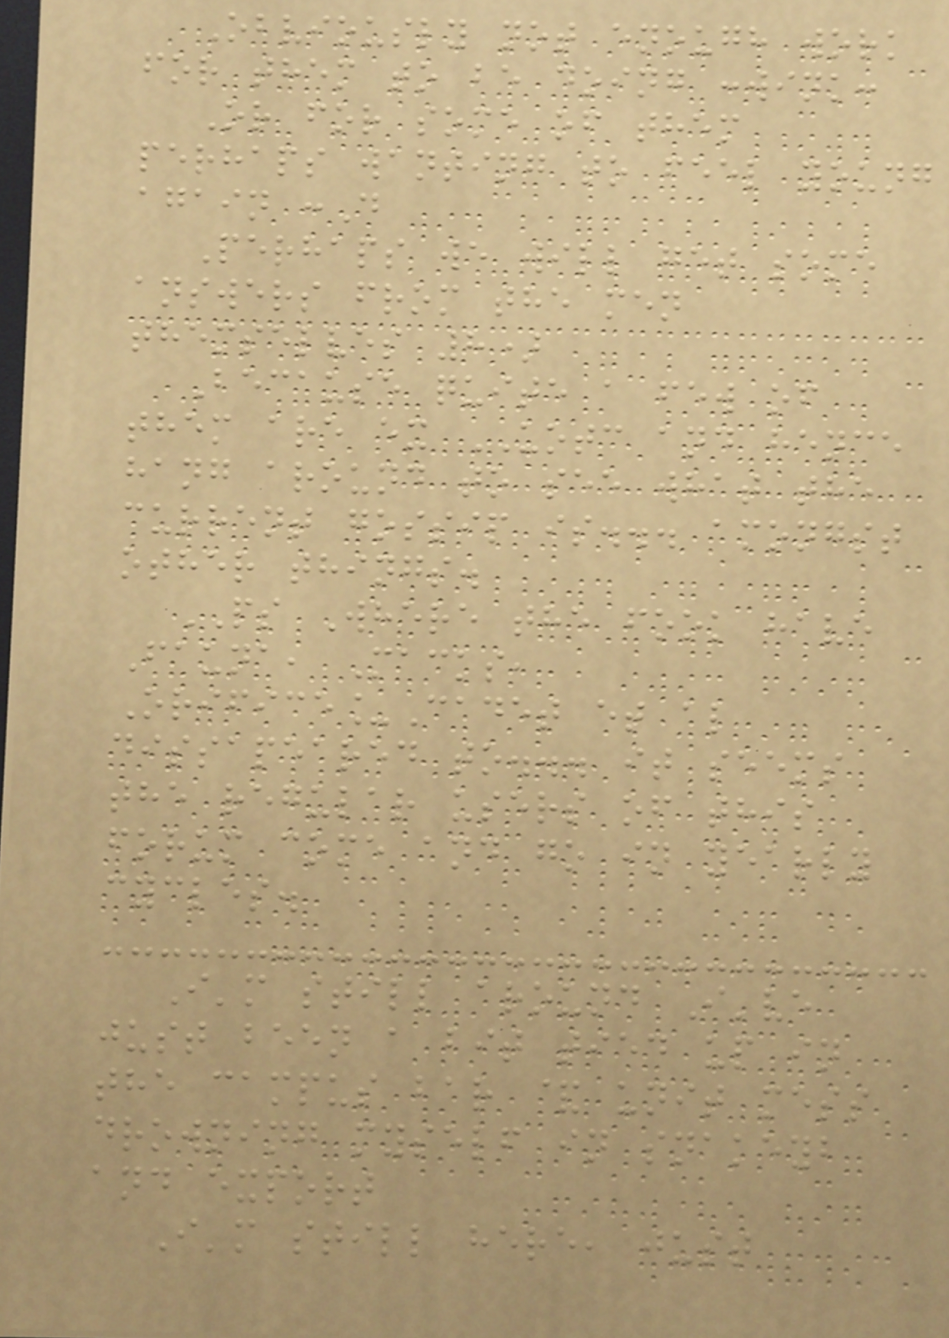Obviously not enough work
for them to be doing :wink:
Or for some of them
perhaps wanting to feel young
again :D
Perhaps we will get some
answers from the men
themselves 8)
Because quite a few of
them are ex UOTC and hence
hang around to see what the
current gossip is... amongst
other things.
PS Where the fook have
Fauna, Macks,
Orifice_Cadet et al
dissapeared to... it seems
the regular users of this
forum come and go in yearly
cycles.
I'm still around I've
just been a bit tied up in
the campus bar & unit mess
drowning myself in snakeyb
and export
I'm still here, just
